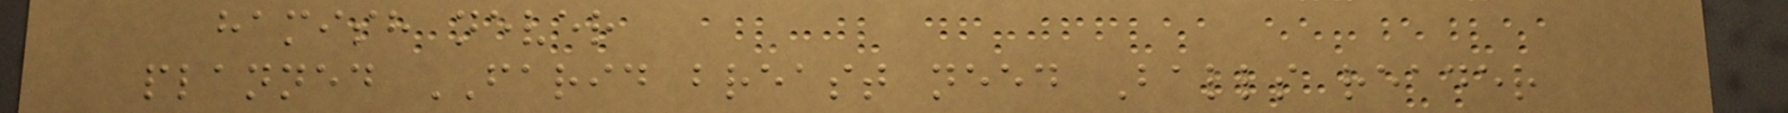hamish never
planned FARID breast need Balls reader
